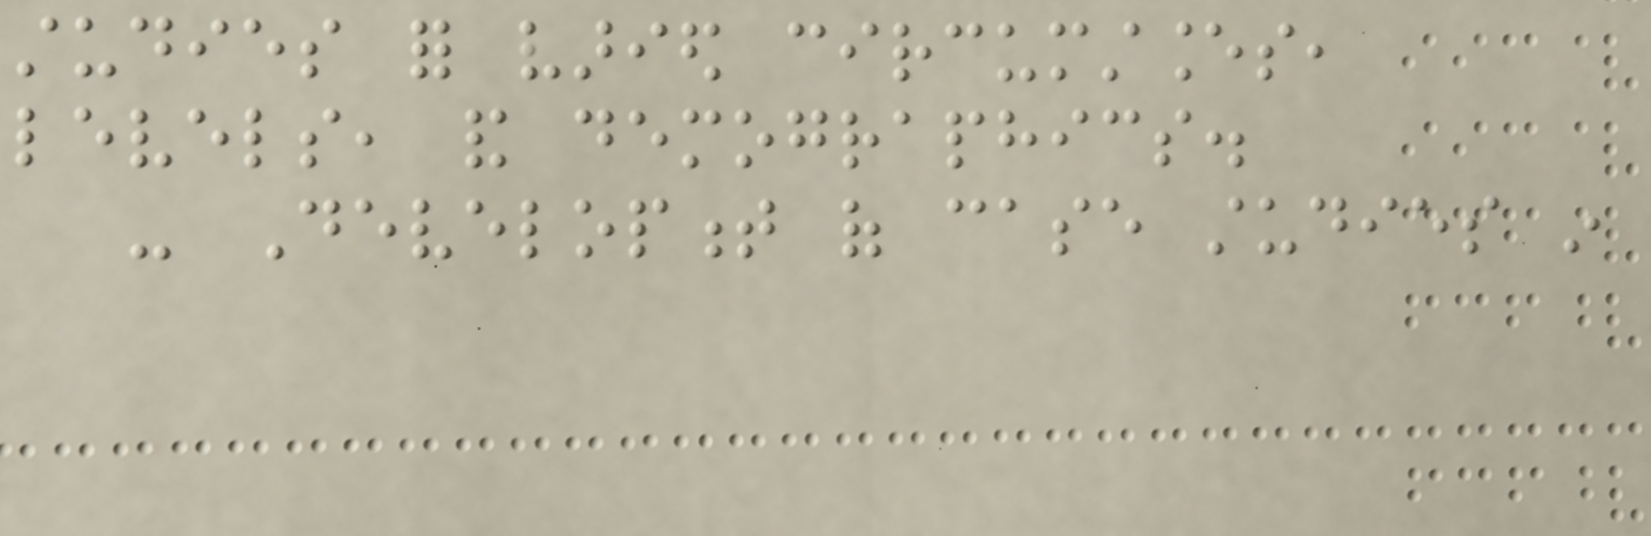studies for varied circumstances,
levels, and demographics.
- Development of case studies in
